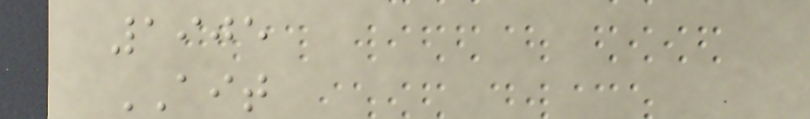1905
AIT
